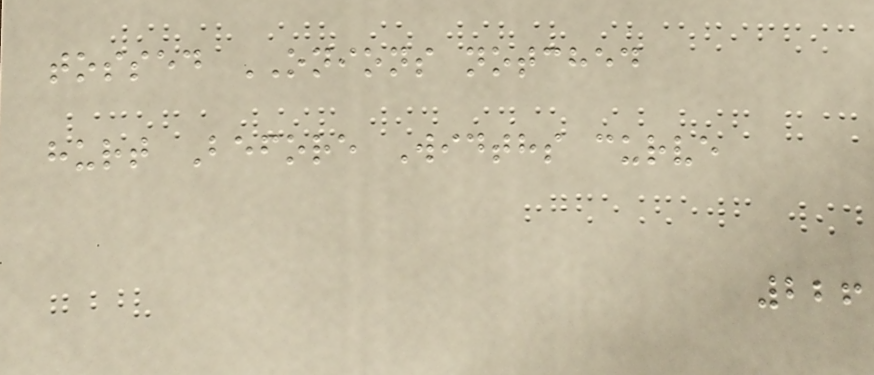tossed ONIONS notched
hurt Before Widths curve
226
